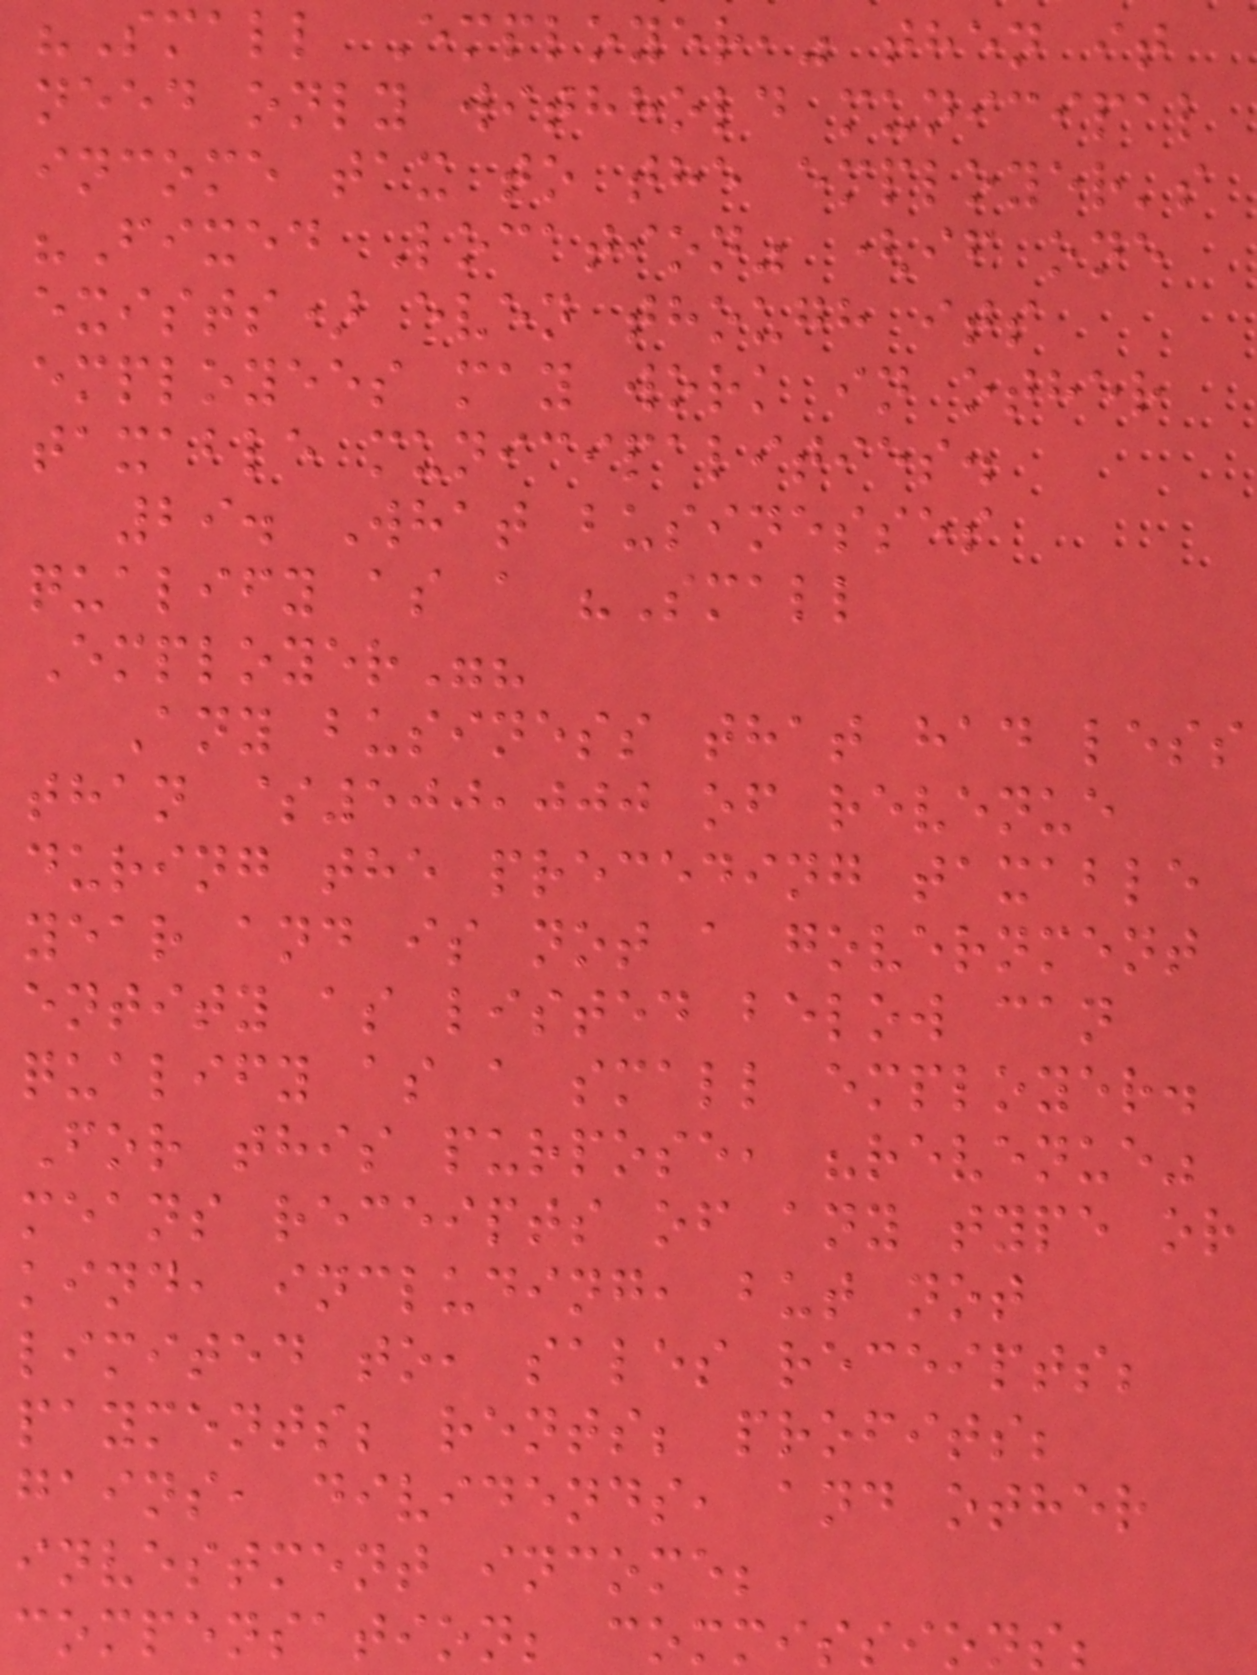"Small Employer," then it
need only withhold municipal
income tax to the employer's
"Fixed Location" (if one
exists) even though its
employees may work in other
taxable municipalities.
29. What businesses
qualify as a "Small
Employer"?
Any business that had less
than $500,000 of revenue
during the preceding taxable
year and is not a government
entity as listed below can
qualify as a small employer.
For this purpose, "revenue"
means receipts of any type or
kind, including, but not
limited to, sales receipts;
payments; rents; profits;
gains, dividends, and other
investment income;
compensation; commissions;
